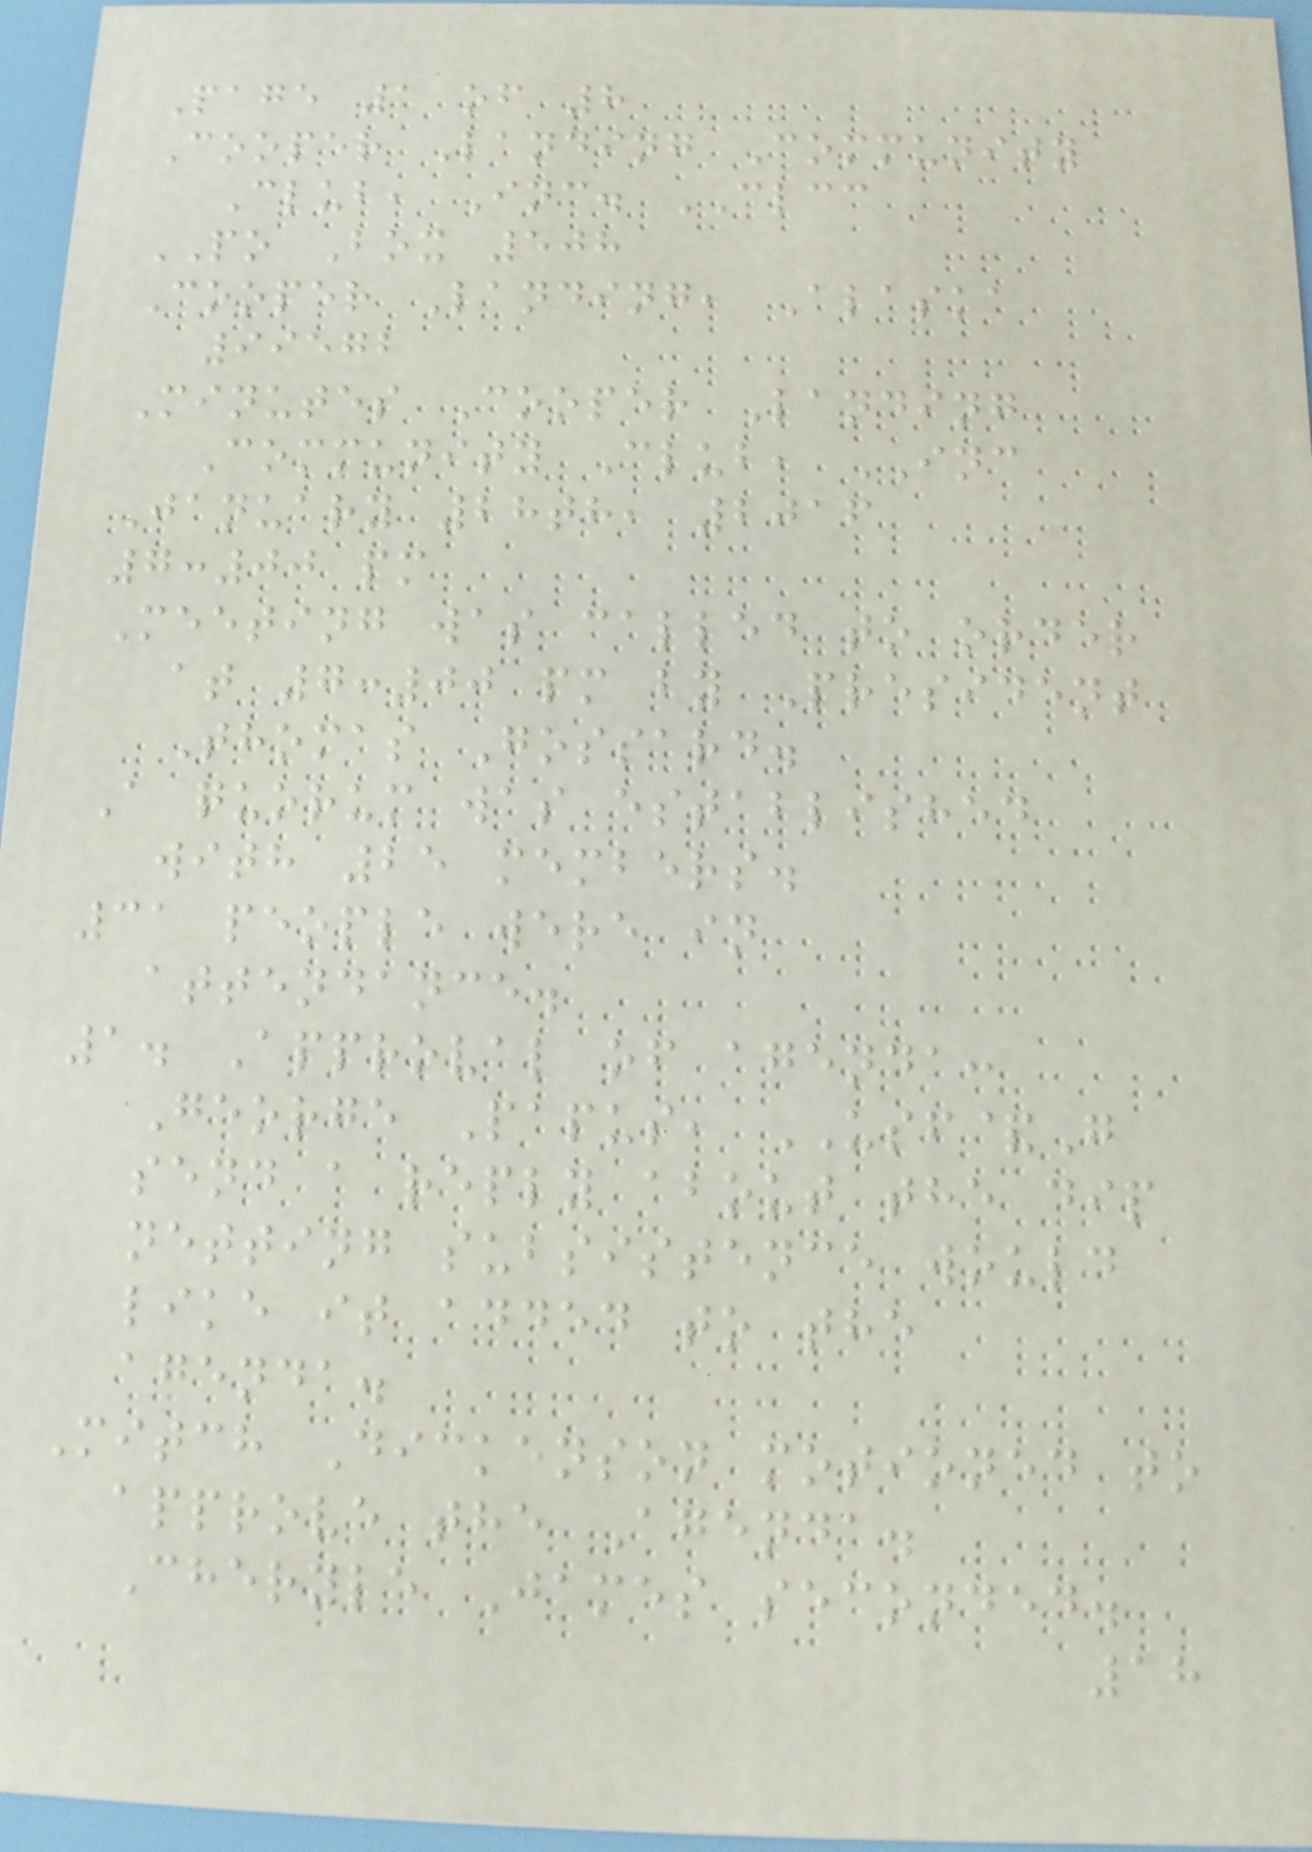Page 1 of 8
Cooper Landing Community
Club, Inc. CLCC
PO Box 508
Cooper Landing, Alaska
99572
Minutes Cooper Landing
Community Club, INC
January 28th, 2016
7:00 pm
Meeting was called to order
at 7:00 pm by President
Thomas Gossard.
A quorum was established
with 25 members.
31 people were in
attendance.
1. Approval of agenda:
George Papus, USF&G
send a reply about the dip
netting subsistence would
like it added to the
agenda.
Mitch Dickenson motioned to
approve the Agenda.
Cheryle James seconded.
18
